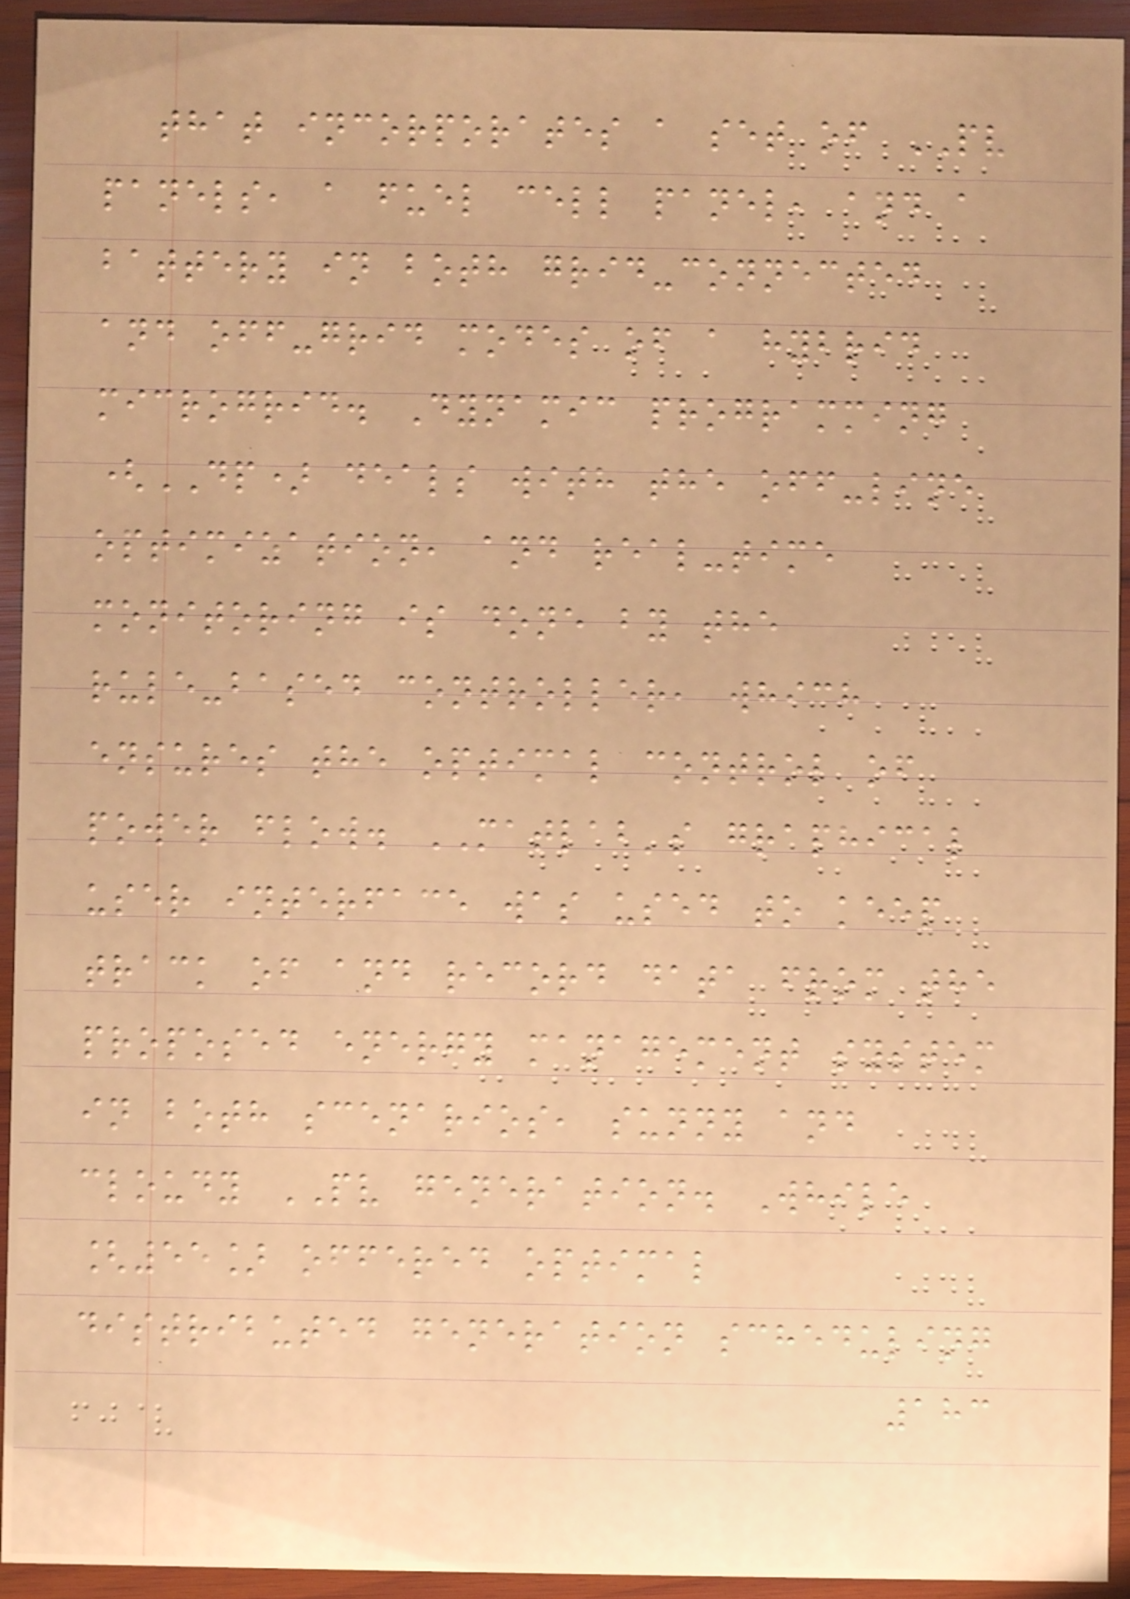that incorporates a set of PV
panels, a fuel cell panel, and a
battery in both grid-connected
and off-grid modes of a hybrid
microgrid. Dynamic programming
(DP) deals with the off-line
optimization, and real-time
monitoring is done by the
rule-based controller, which
ensures the optimal control of
power flow. MATLAB's graphical
user interface was used to keep
track of and record data from the
proposed energy management system
in both scenarios, sunny and
cloudy PV generation. While
[55] offered optimal
distributed generation scheduling
183
